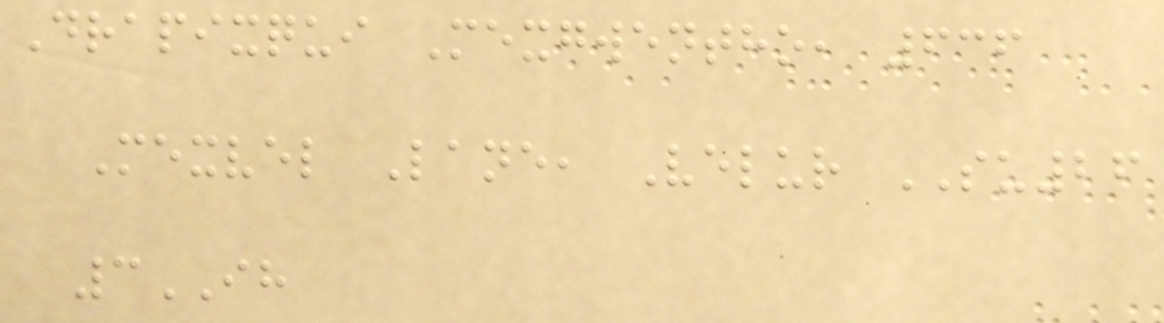Drapixqui Mexgwentho, 636
Mexvel Lane, Velur SU26
3IH
